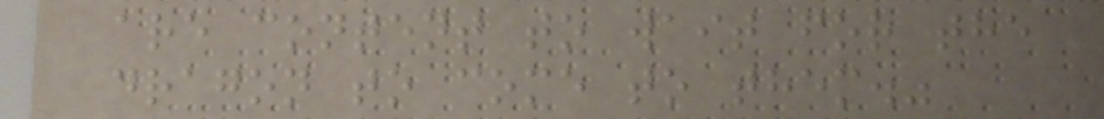are content to wait for the
dragon to come to them."
